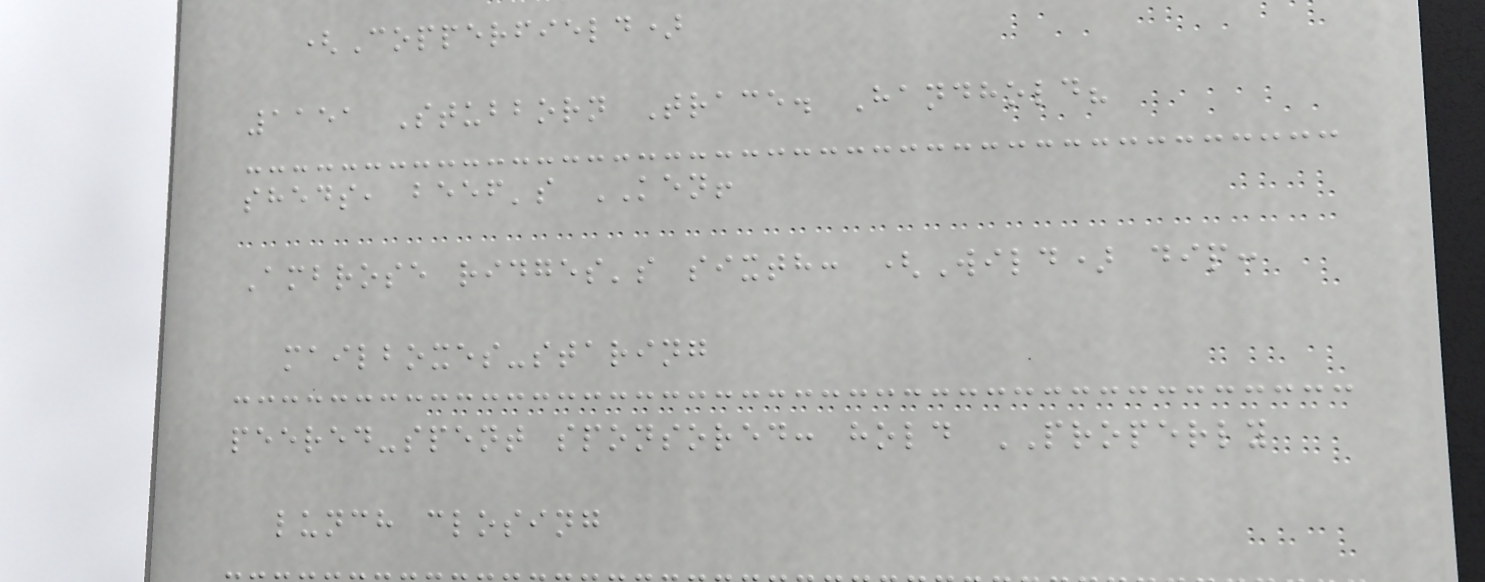(Copperfield)
1151 Stubborn Trace. Handhold?
sheds, beef's KEN!
Ambrose ridges's sixth: (Wild) dip:
mailboxes-staring
peered-spent sponsored: hold PROPERLY
lunch closing
